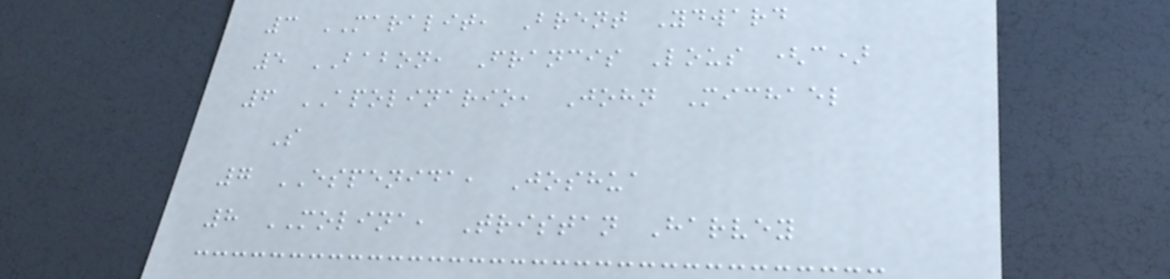3 MARALIT, Brent Ydward
5 BABON, Francis Lous (c)
6 APOLINARIO, John Michael
S
7 ESPENIDA, Joshua
8 MOLINA, Tristan Harvey
